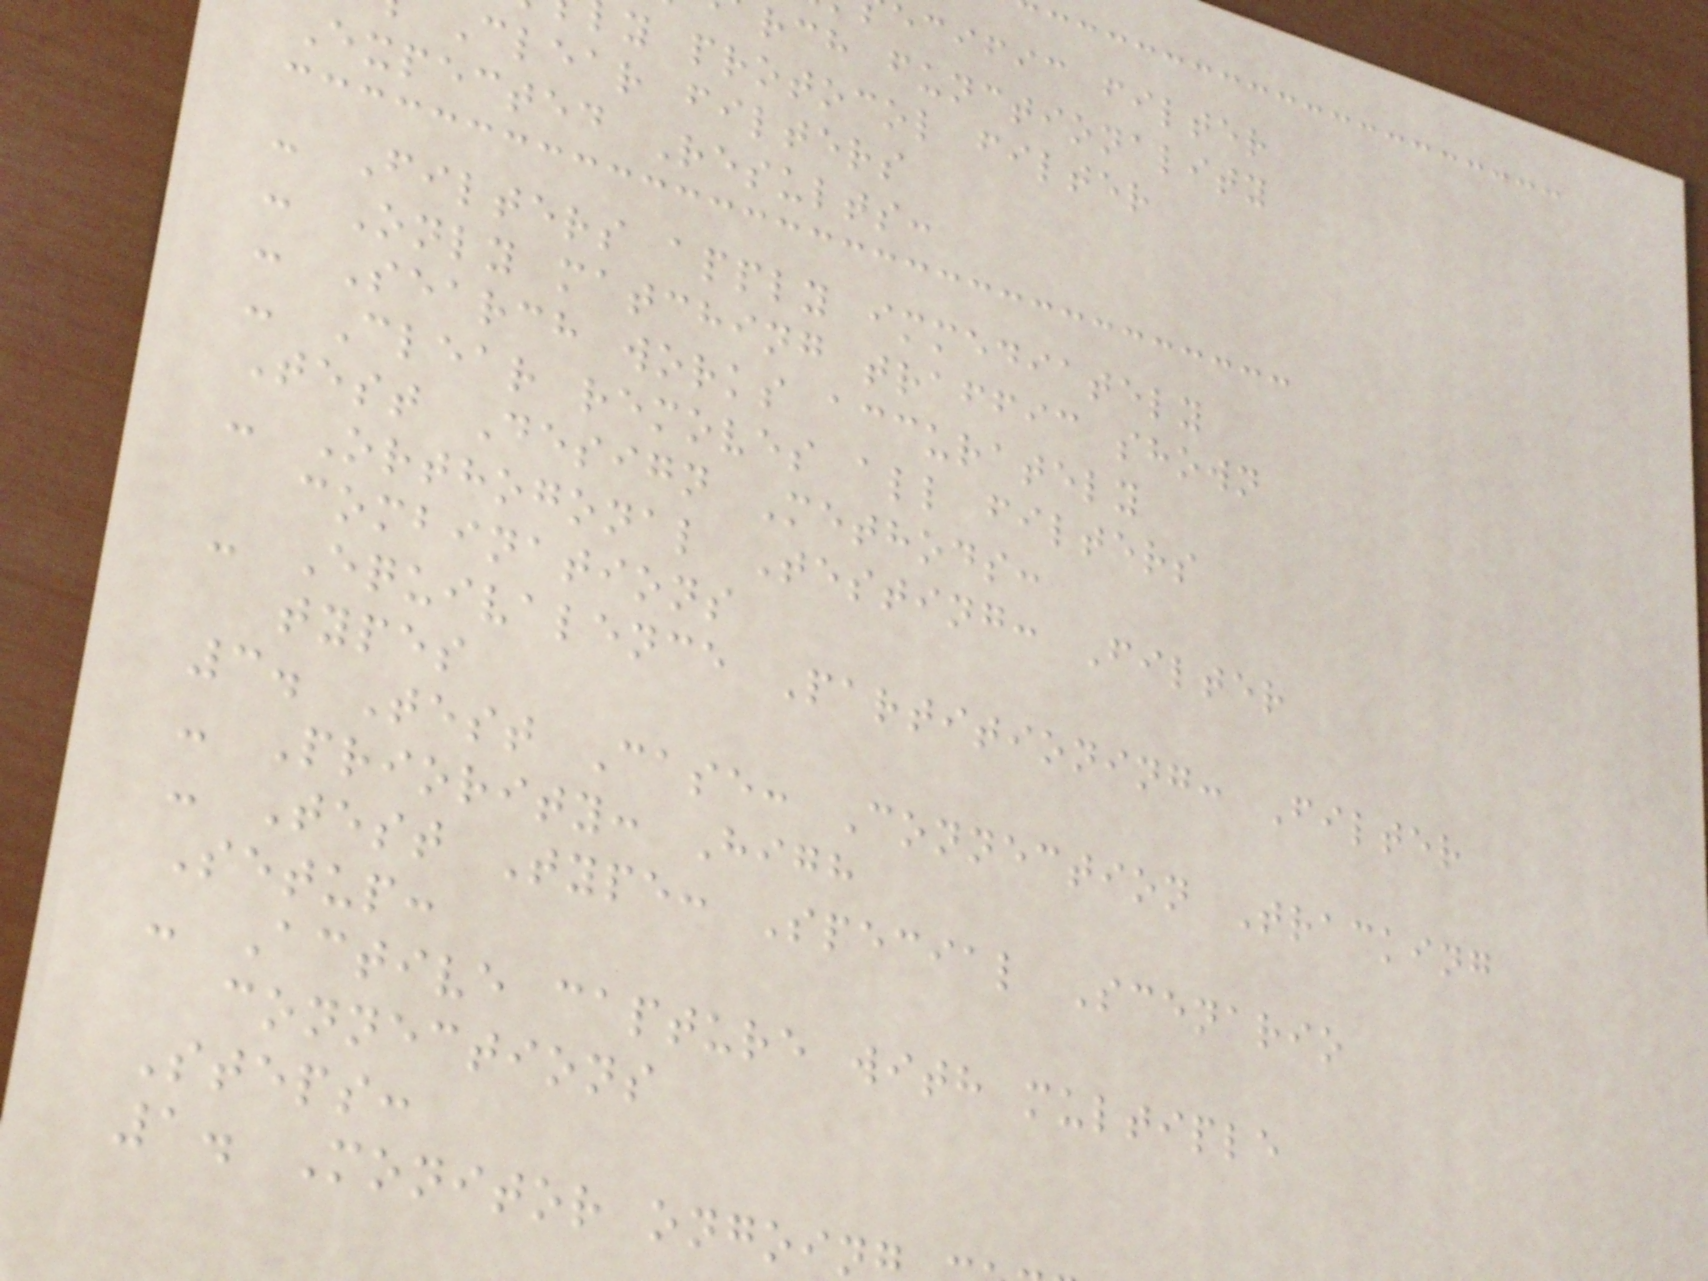ecific filter
rch functionality
y protocol filter
Clear filters
Expected Results:
- Filters apply immediately
- Only matching traffic shown
- Search works accurately
- Clear removes all filters
Test Design Methods:
- Orthogonal Testing: Filter
combinations
- Equivalence Partitioning: Filter
types
3. Test Case: Connection Tracking
- Priority: High
- Test Type: Special Scenario
Setup:
- Active capture with multiple
connections
Steps:
1. Monitor ongoin
